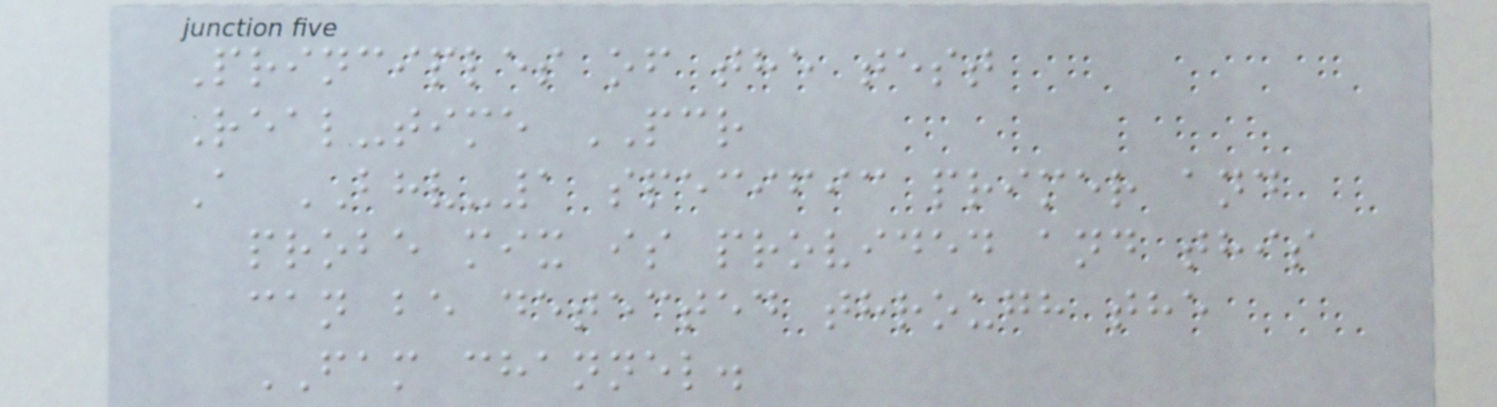Principles of the test
Real-time PCR
A BHV-1 specific primer and
probe mix is provided and this
can be detected through the
FAM channel.
